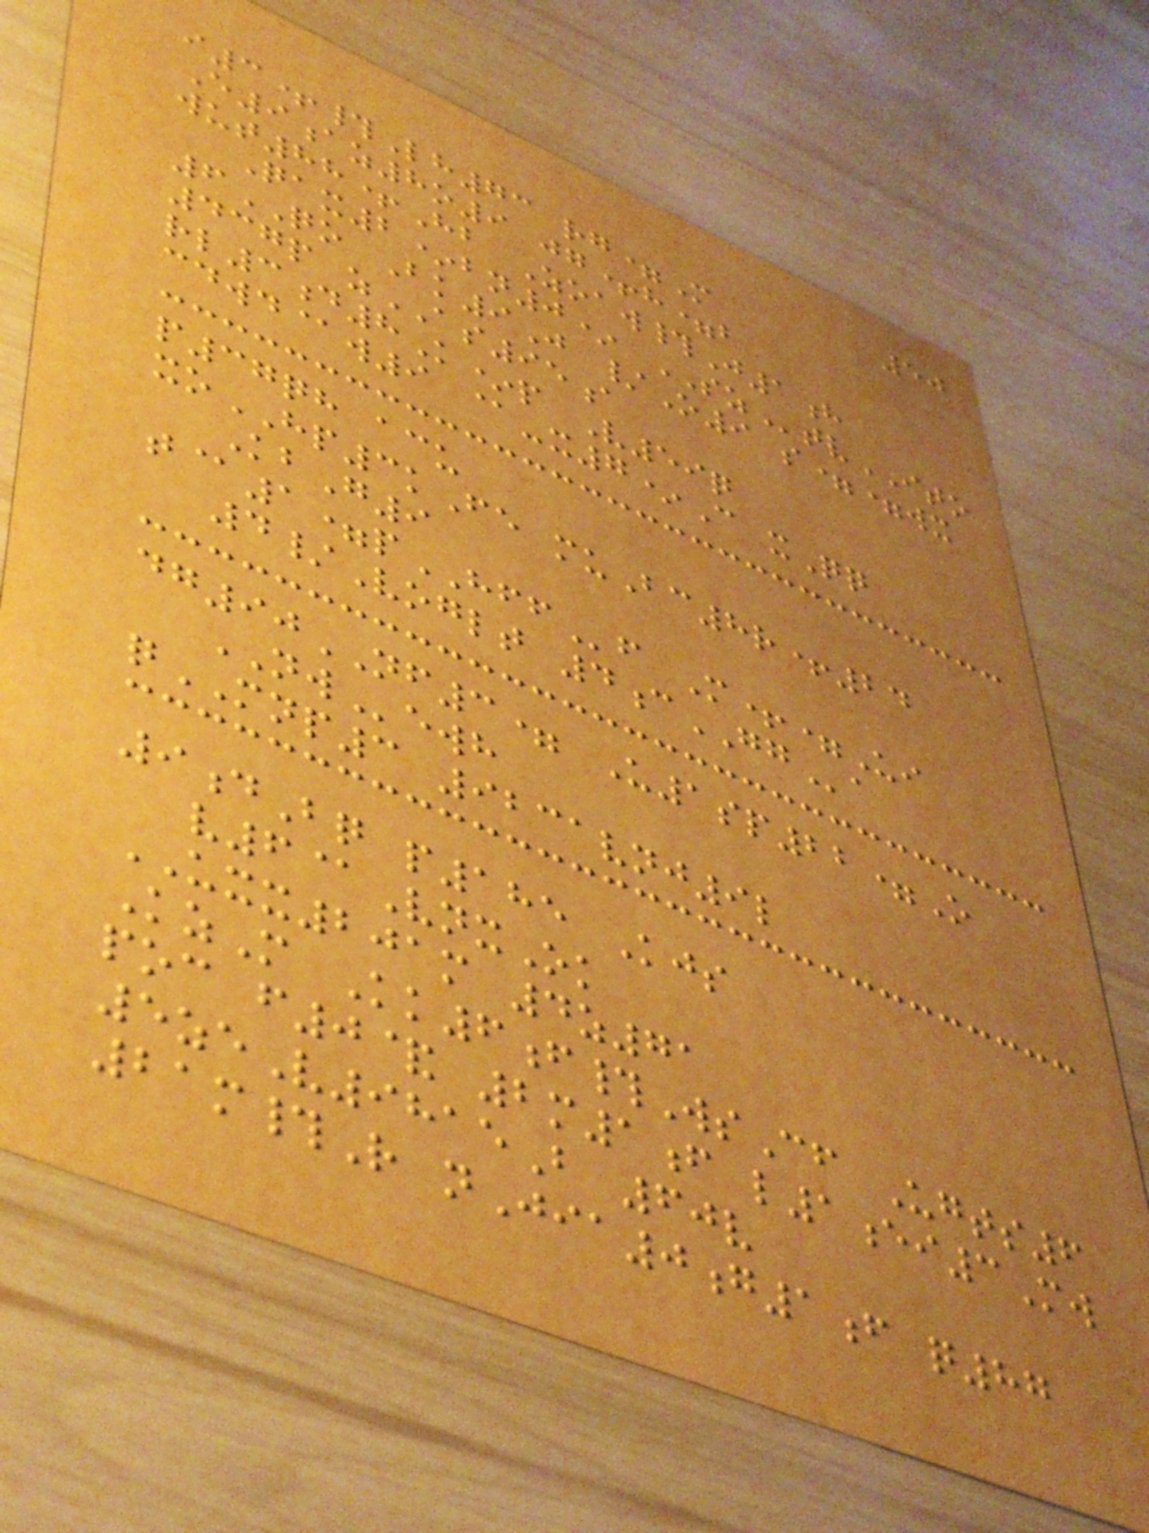50
i3+#Lh73 rg=M
E9az8o9 jg+h=b
wut88+Hb Zoaw#J1h
Qax2*bn0* SZtvITO
6QO Bk9J /O9 s==wx
437p zAS95a
rl3d8K*p V59q
cdwd@w9 @-x7*C xQq
p37qh acu
xoHP3kFe muBc8r+24
KbG9
t@1=pHFFf M+=Ui
4/Voglt 4cGGa
dg90NF3= U1sp22=O
NWewh
qMNP3 9231vnj9l
9dBq p185 Kjs
v6@VnxOk
UXX201m 4z71
KzM Kk6f#WsCf Ugts6
poc f0& 2m1f l1ei3Mw
5zeV9815B 60v
21m#R nJia0g1f q87
